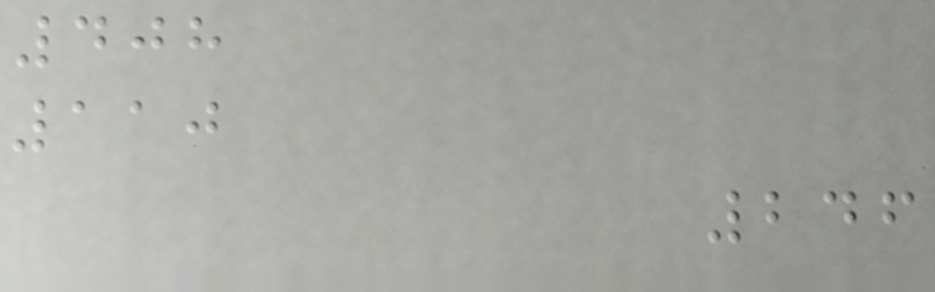408
110
246
